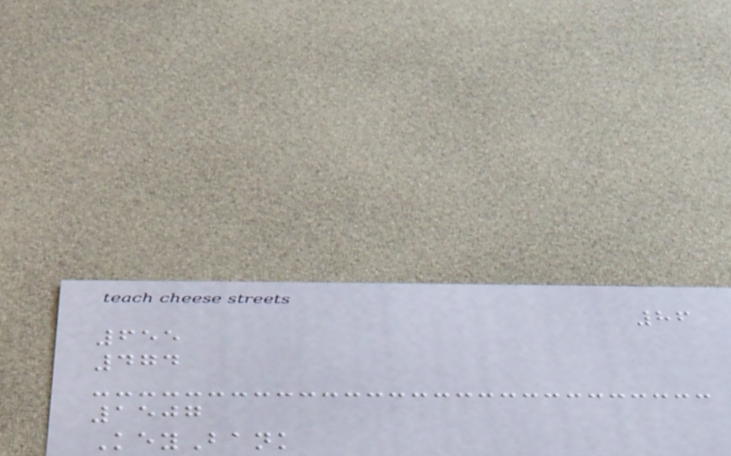86
655
474
1507
KeyBank
